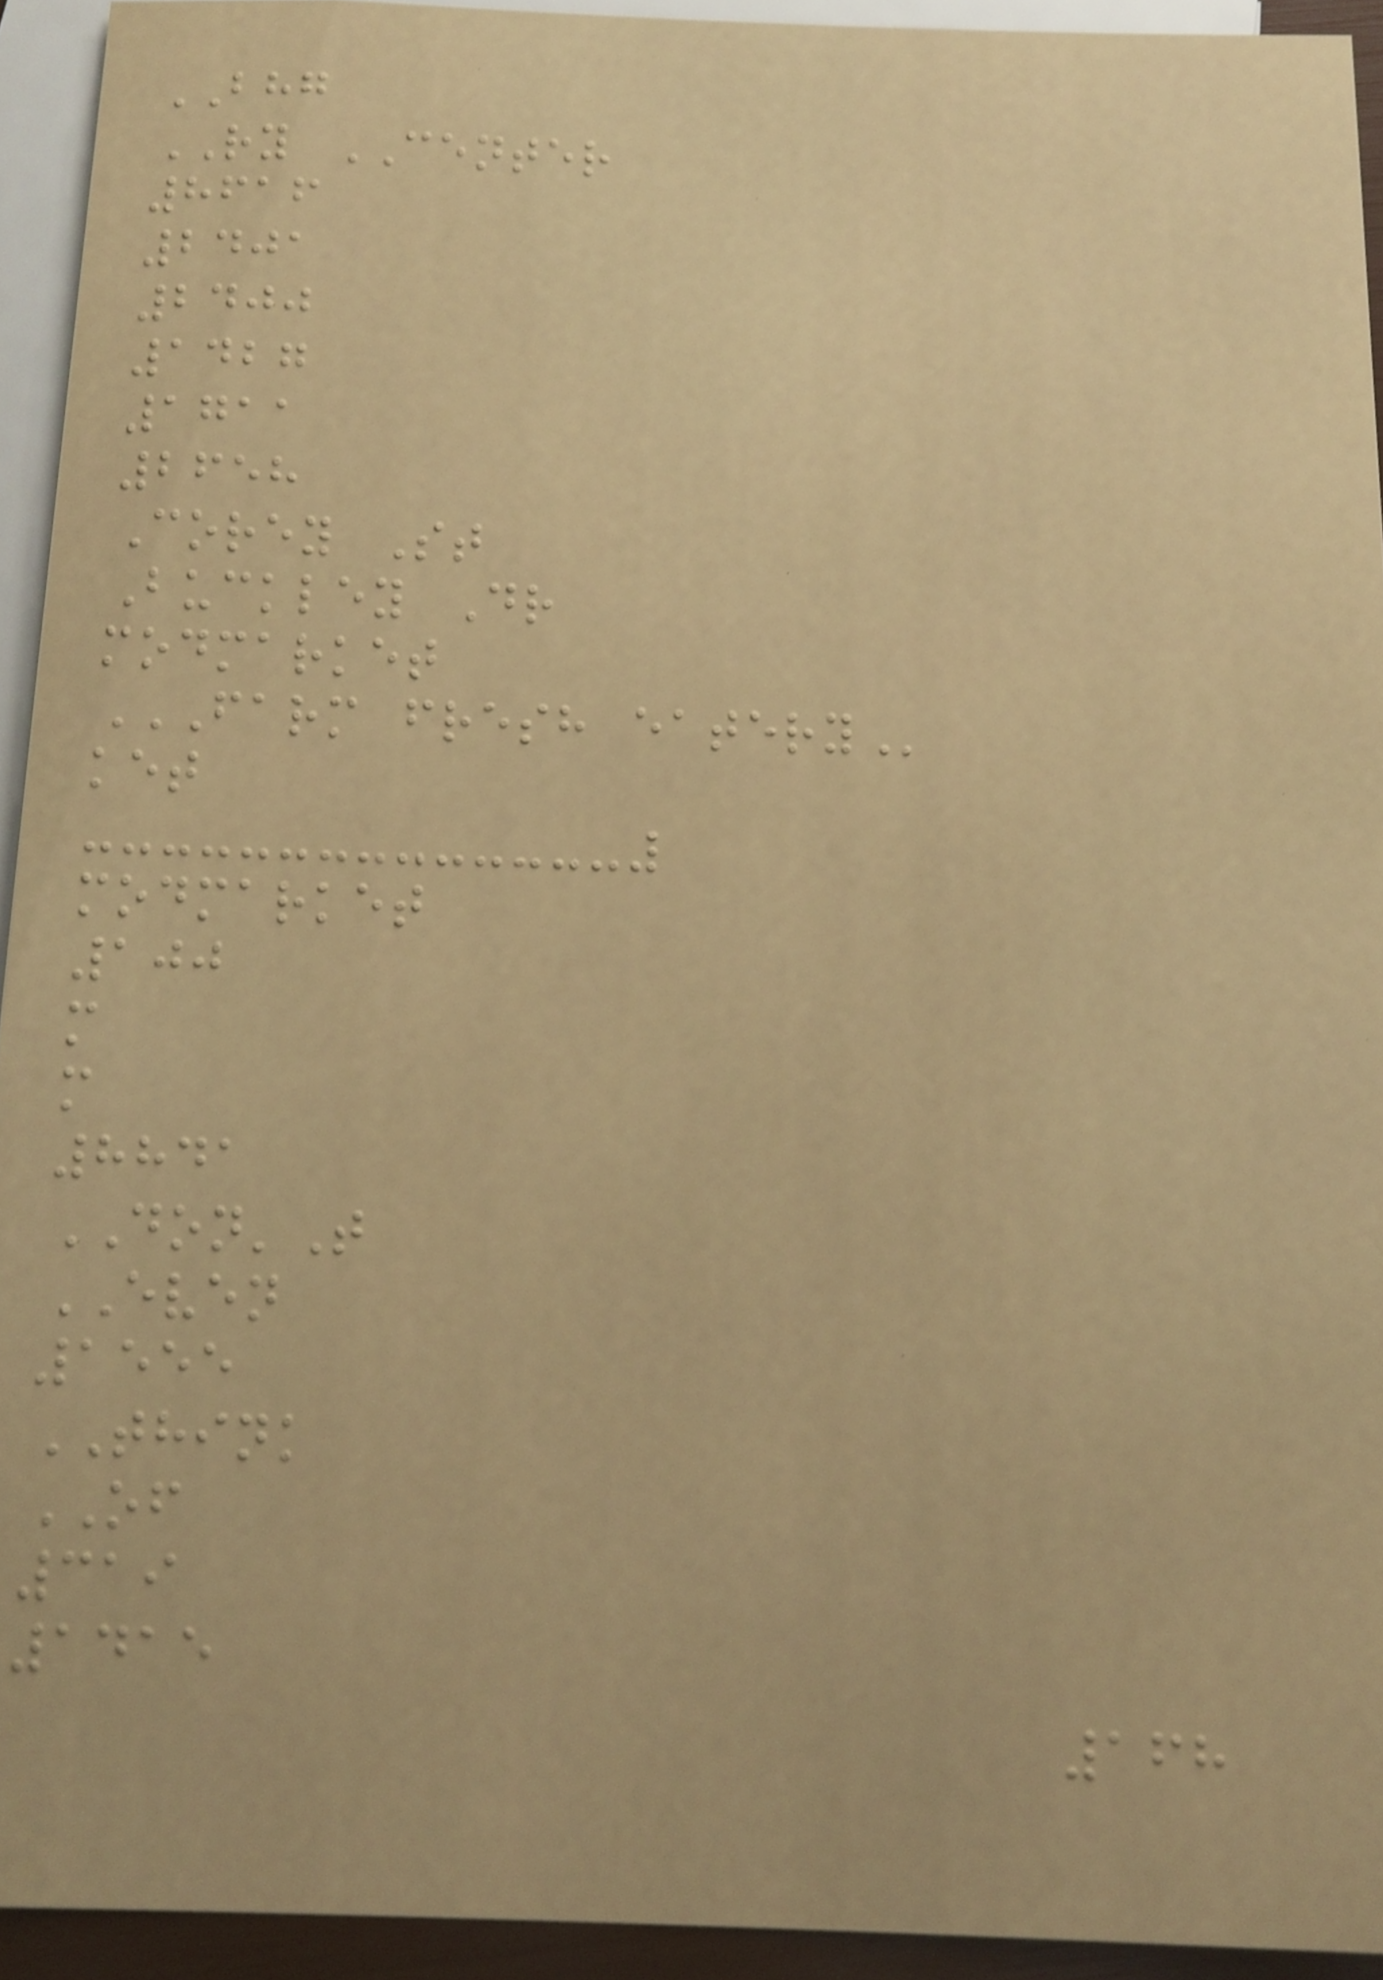BHG
RY CENTER
8616
2401
2400
1427
1711
2658
Corey St
Buckley Dr
modmarket
FARM FRESH EATERY
ket
modmarket
100
m
m
8841
DON'T
EVEN
1555
THINK
OF
319
1415
168
